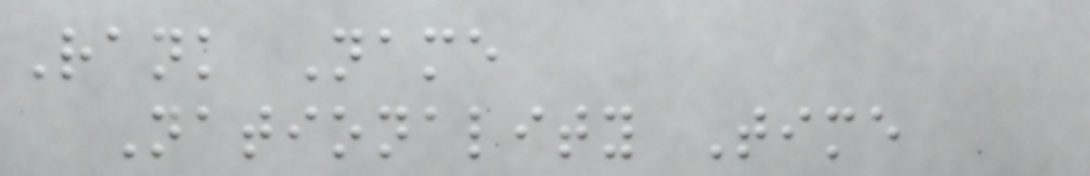Rank Name
Nationality Time
